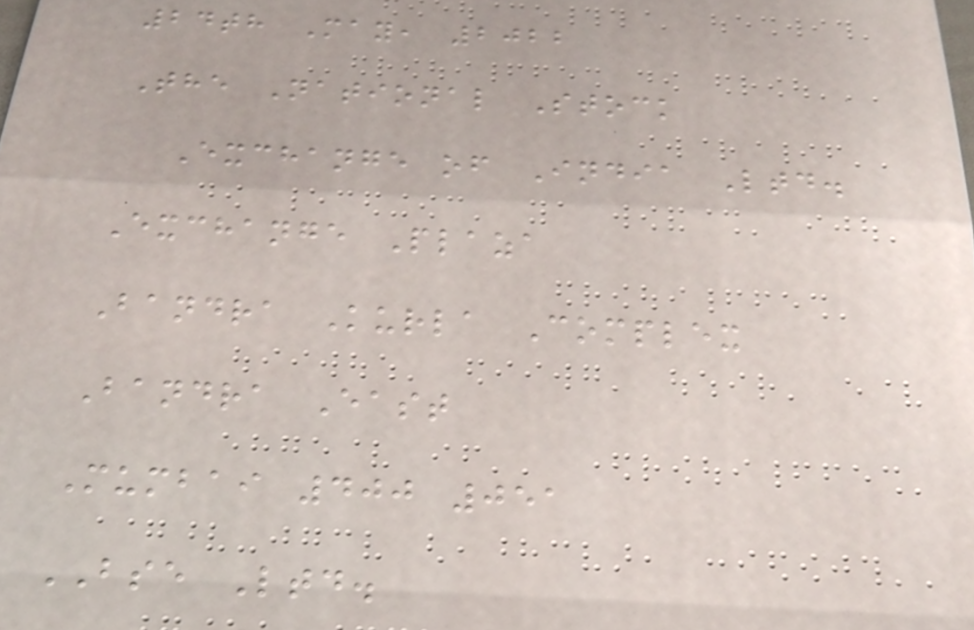24th May, 2022
The National Stock
Exchange of India Ltd.
Exchange Plaza
Bandra Kurla Complex
Bandra East
Mumbai 400 051
BSE Ltd.
